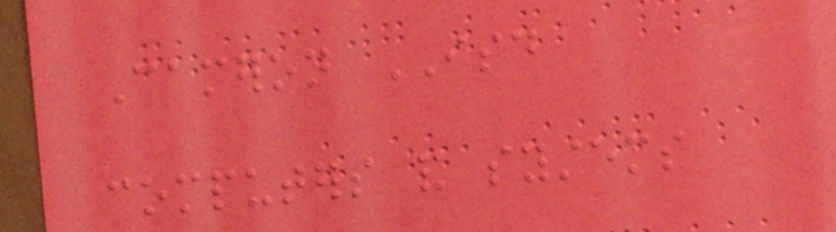Cameron ISD
computers and systems
